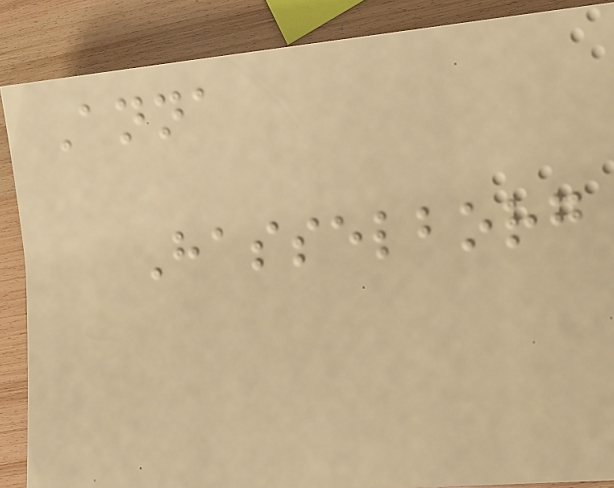Anna
Hasselborg
